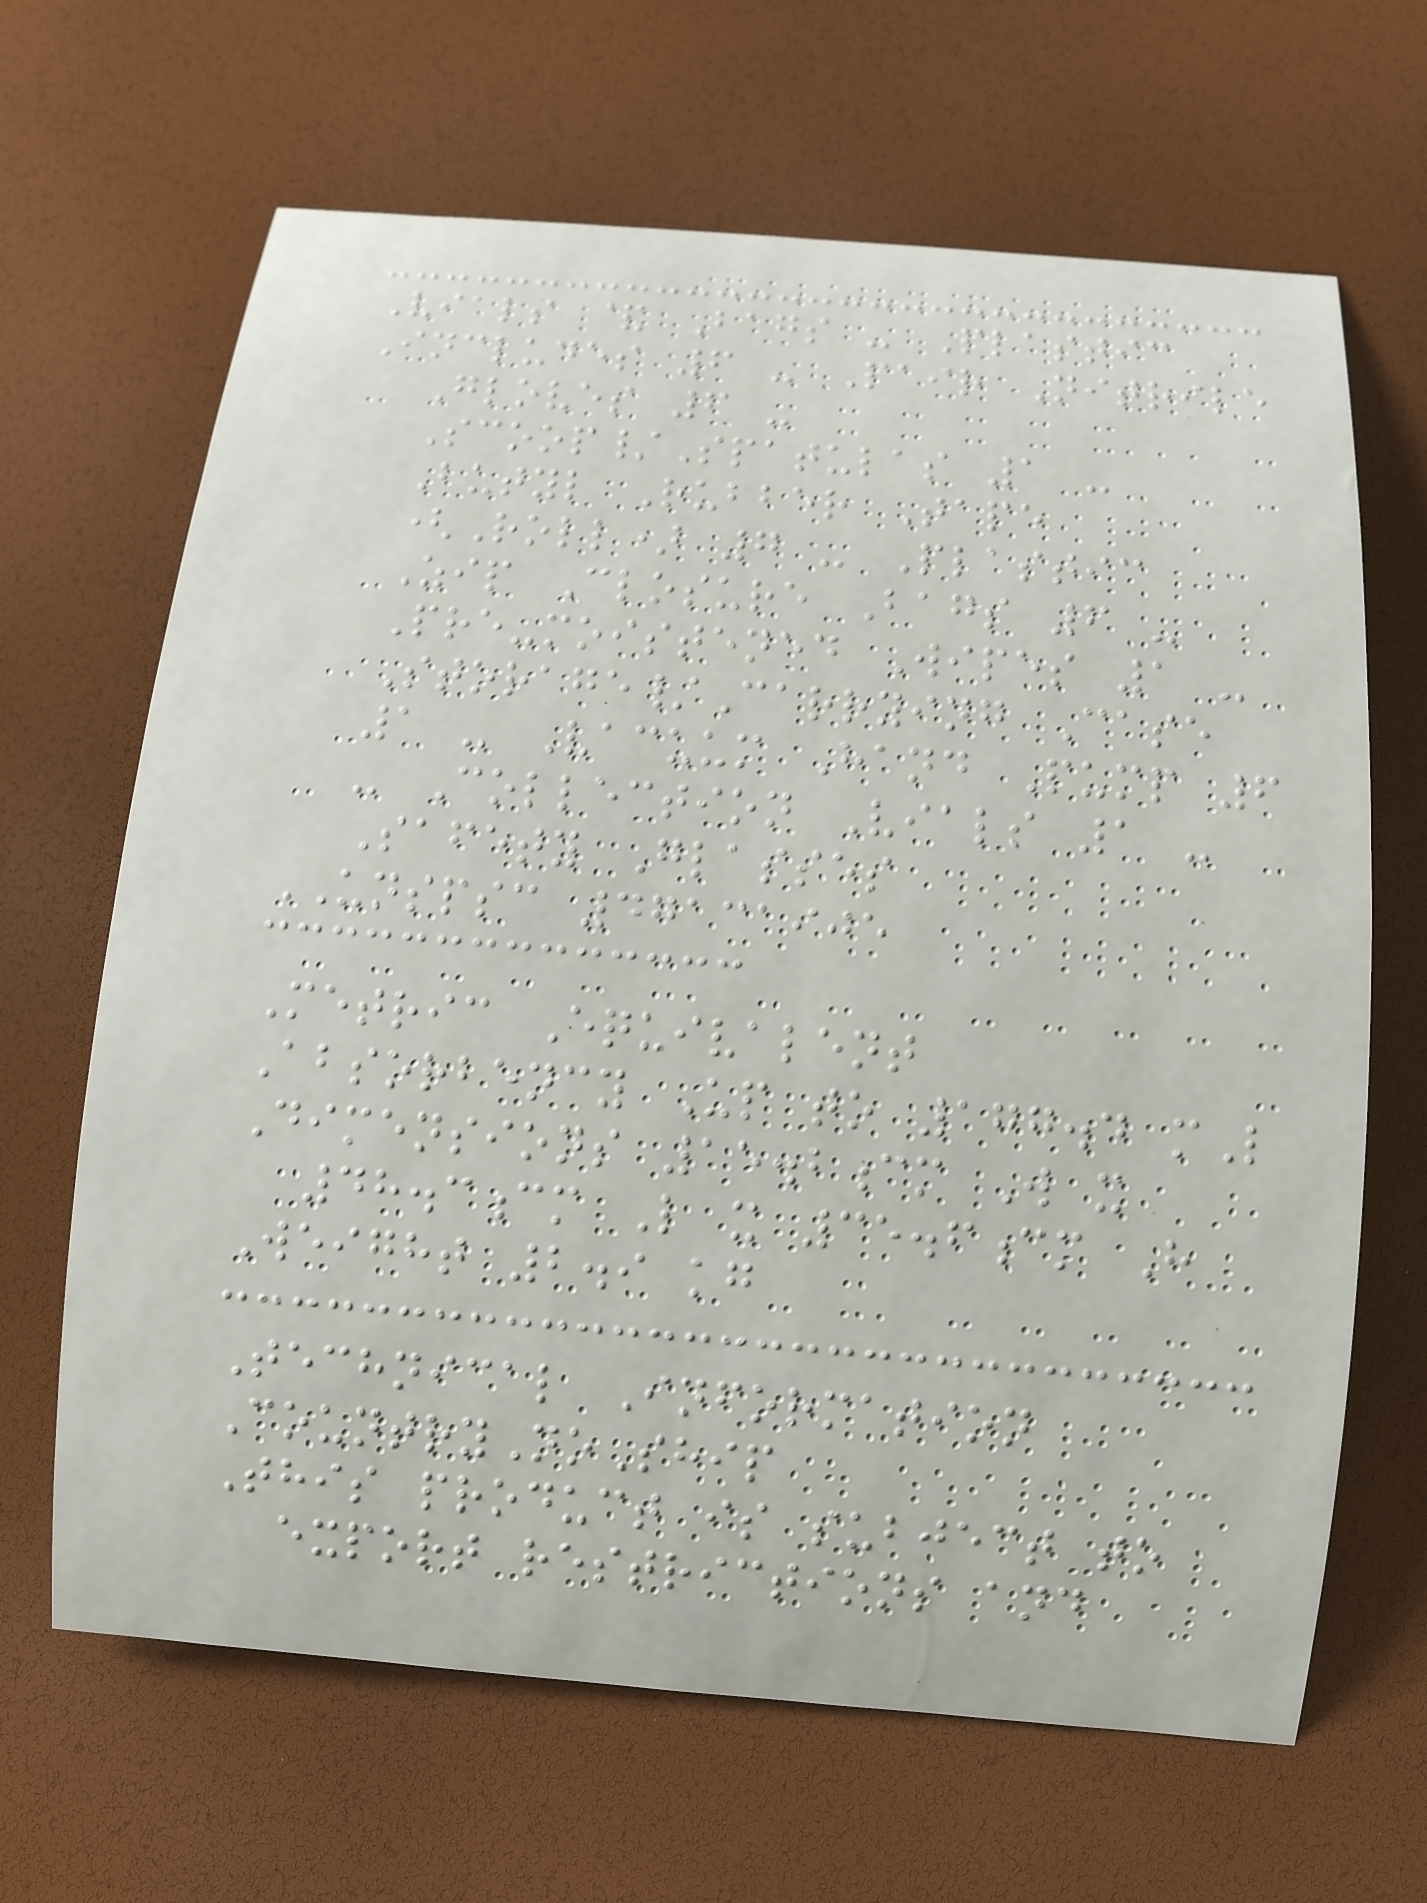Vials & Bags - Plastic
Includes 6 - Pair Nitrile
Gloves 6 -
Scoop/Spatulas 1 -
Butyl Rubber Tape
(Roll) 7 - Plastic
Zip Closure Bags 6 -
Pre-moistened Wipes 1 -
Storage/Carrying Case
1 - Vacuum Hand Pump 6
- Collection Vials 1 -
Safety Glasses
UNSPSC 47131905
Metric Equivalent
Absorbency Up to 177.4 mL
Dimensions 15.2cm W x
48.3cm L x 35.6cm H
Weight 2.9 kg
Technical Information
CountryNoShip
This product is subject to
export restrictions and
